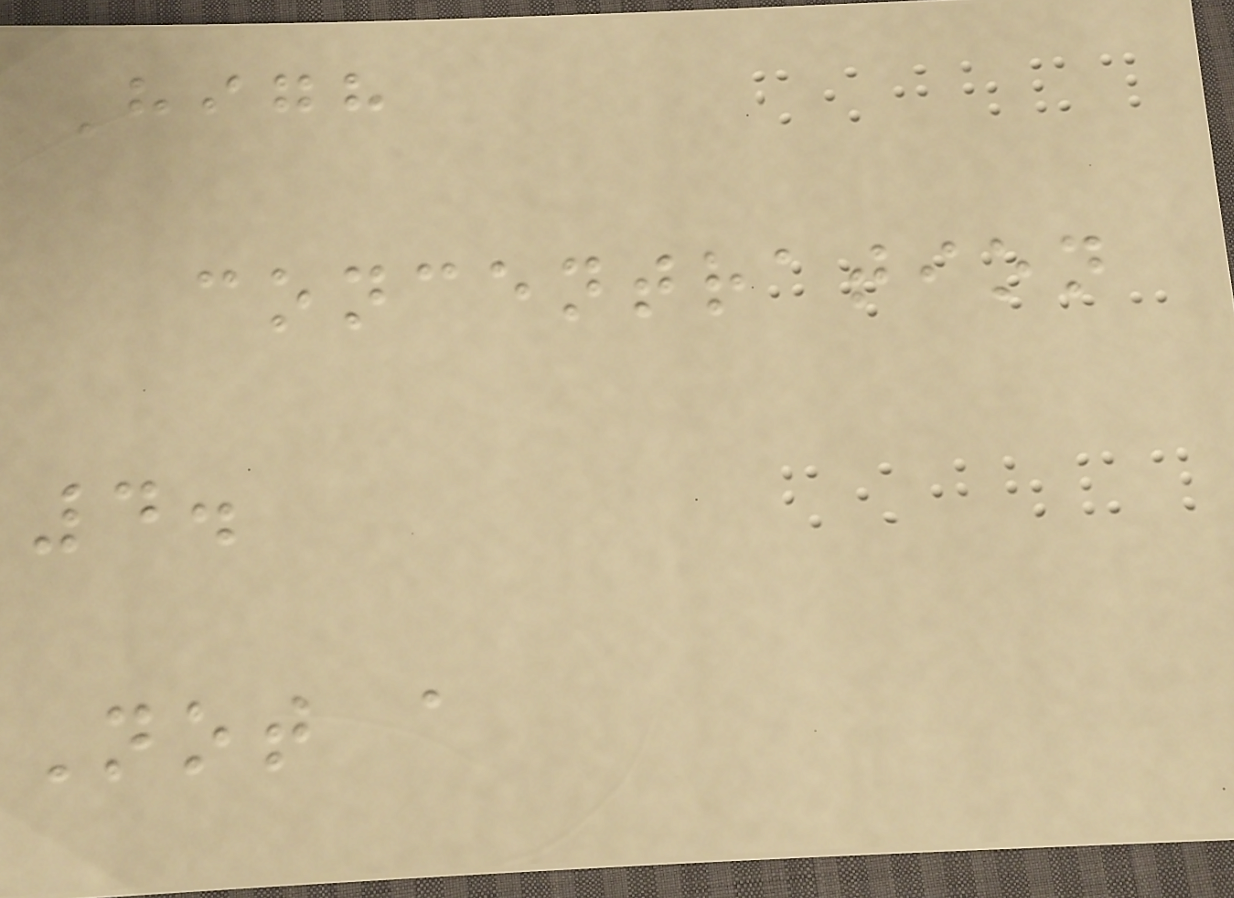High
concentration
4.
Not a
